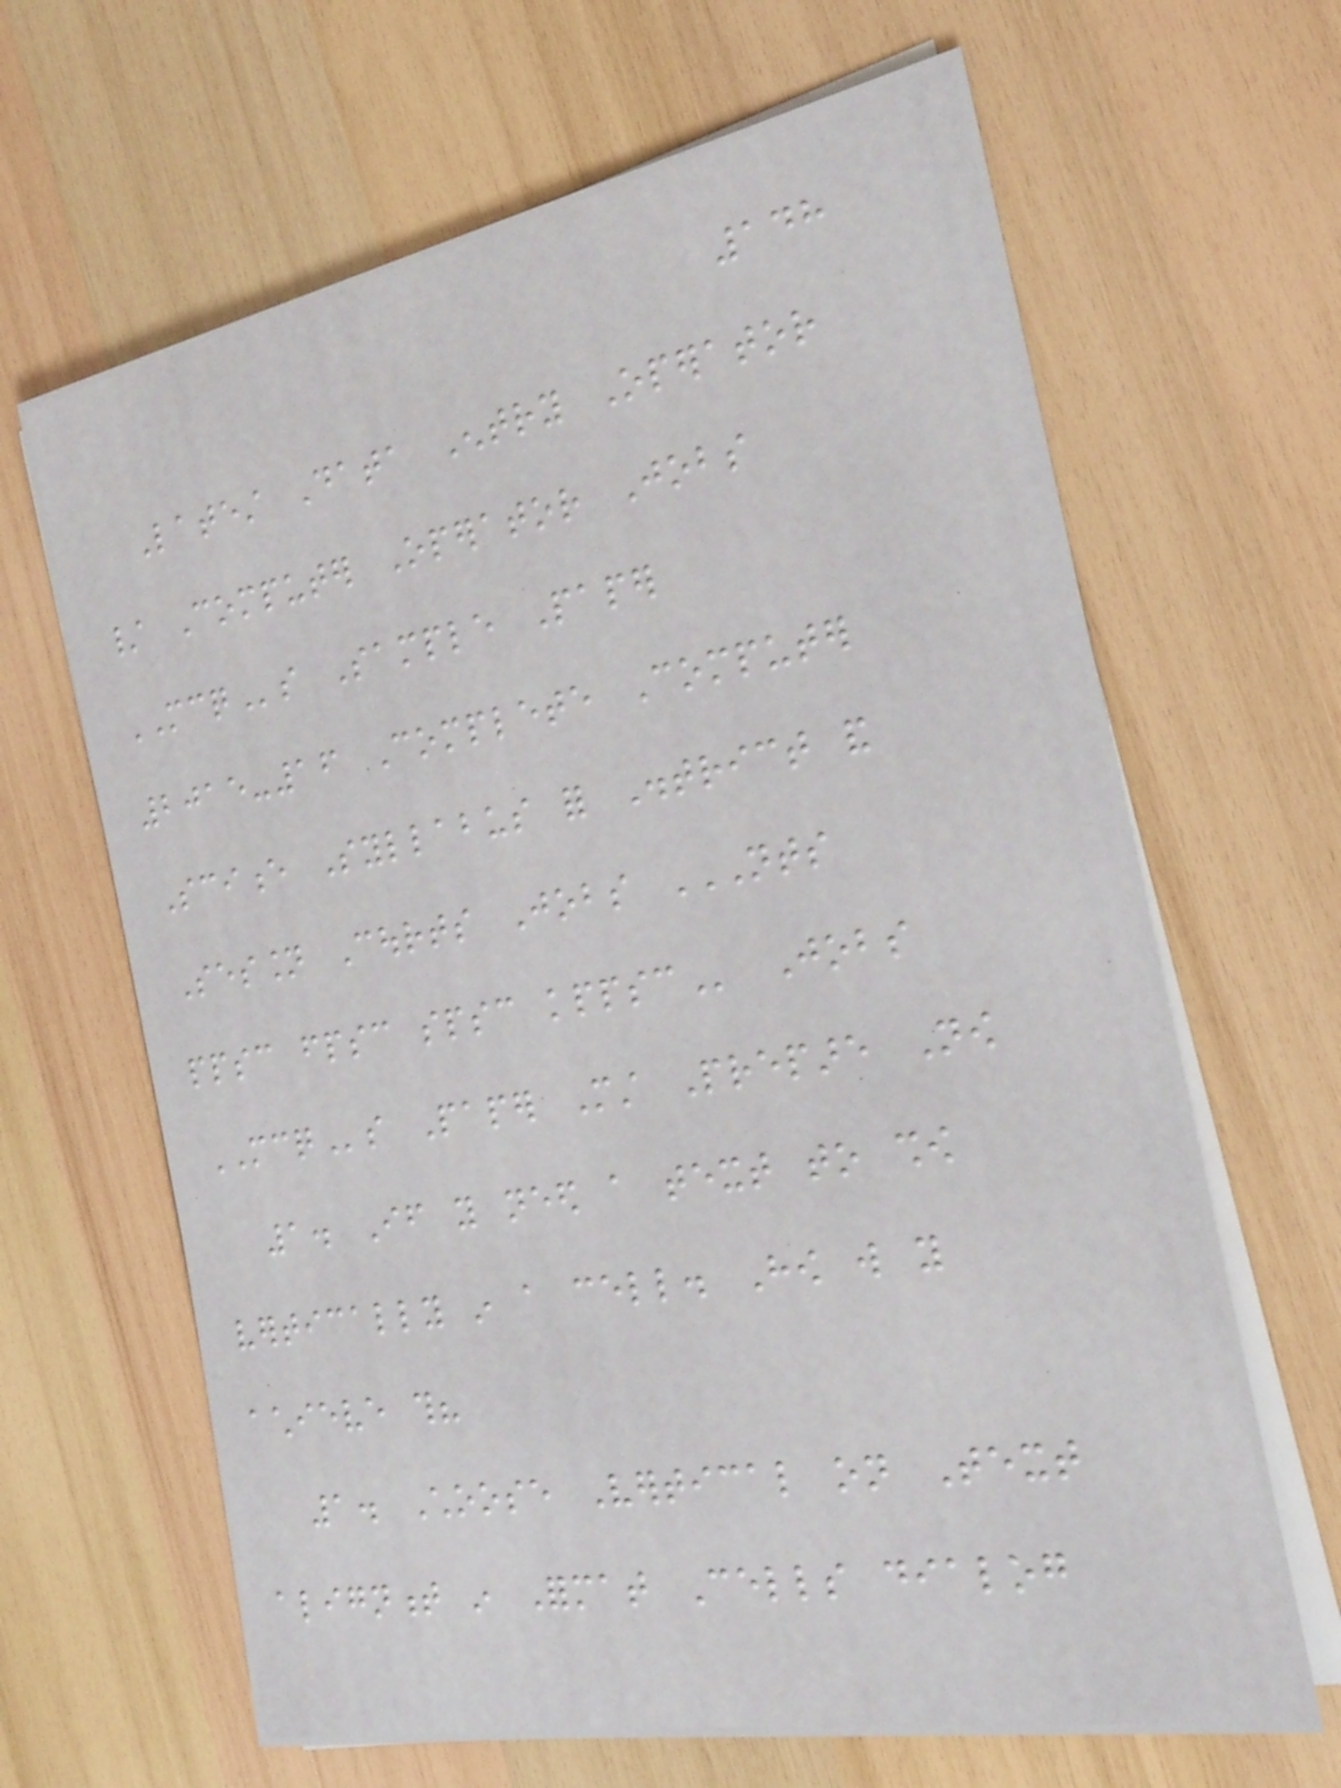148
Latest Data Entry Operator
/ Computer Operator Jobs
MCQs Sample Paper
2015-16 Complete Computer
Science Syllabus for District and
Session Courts Jobs NTS
PPSC FPSC SPSC KPPSC Jobs
MCQs Paper Must Prepare Now
1. If you need a text to show
vertically in a cell. How will you
achieve this?
1. Choose Vertical on Text
alignment in Format Cells dialog
